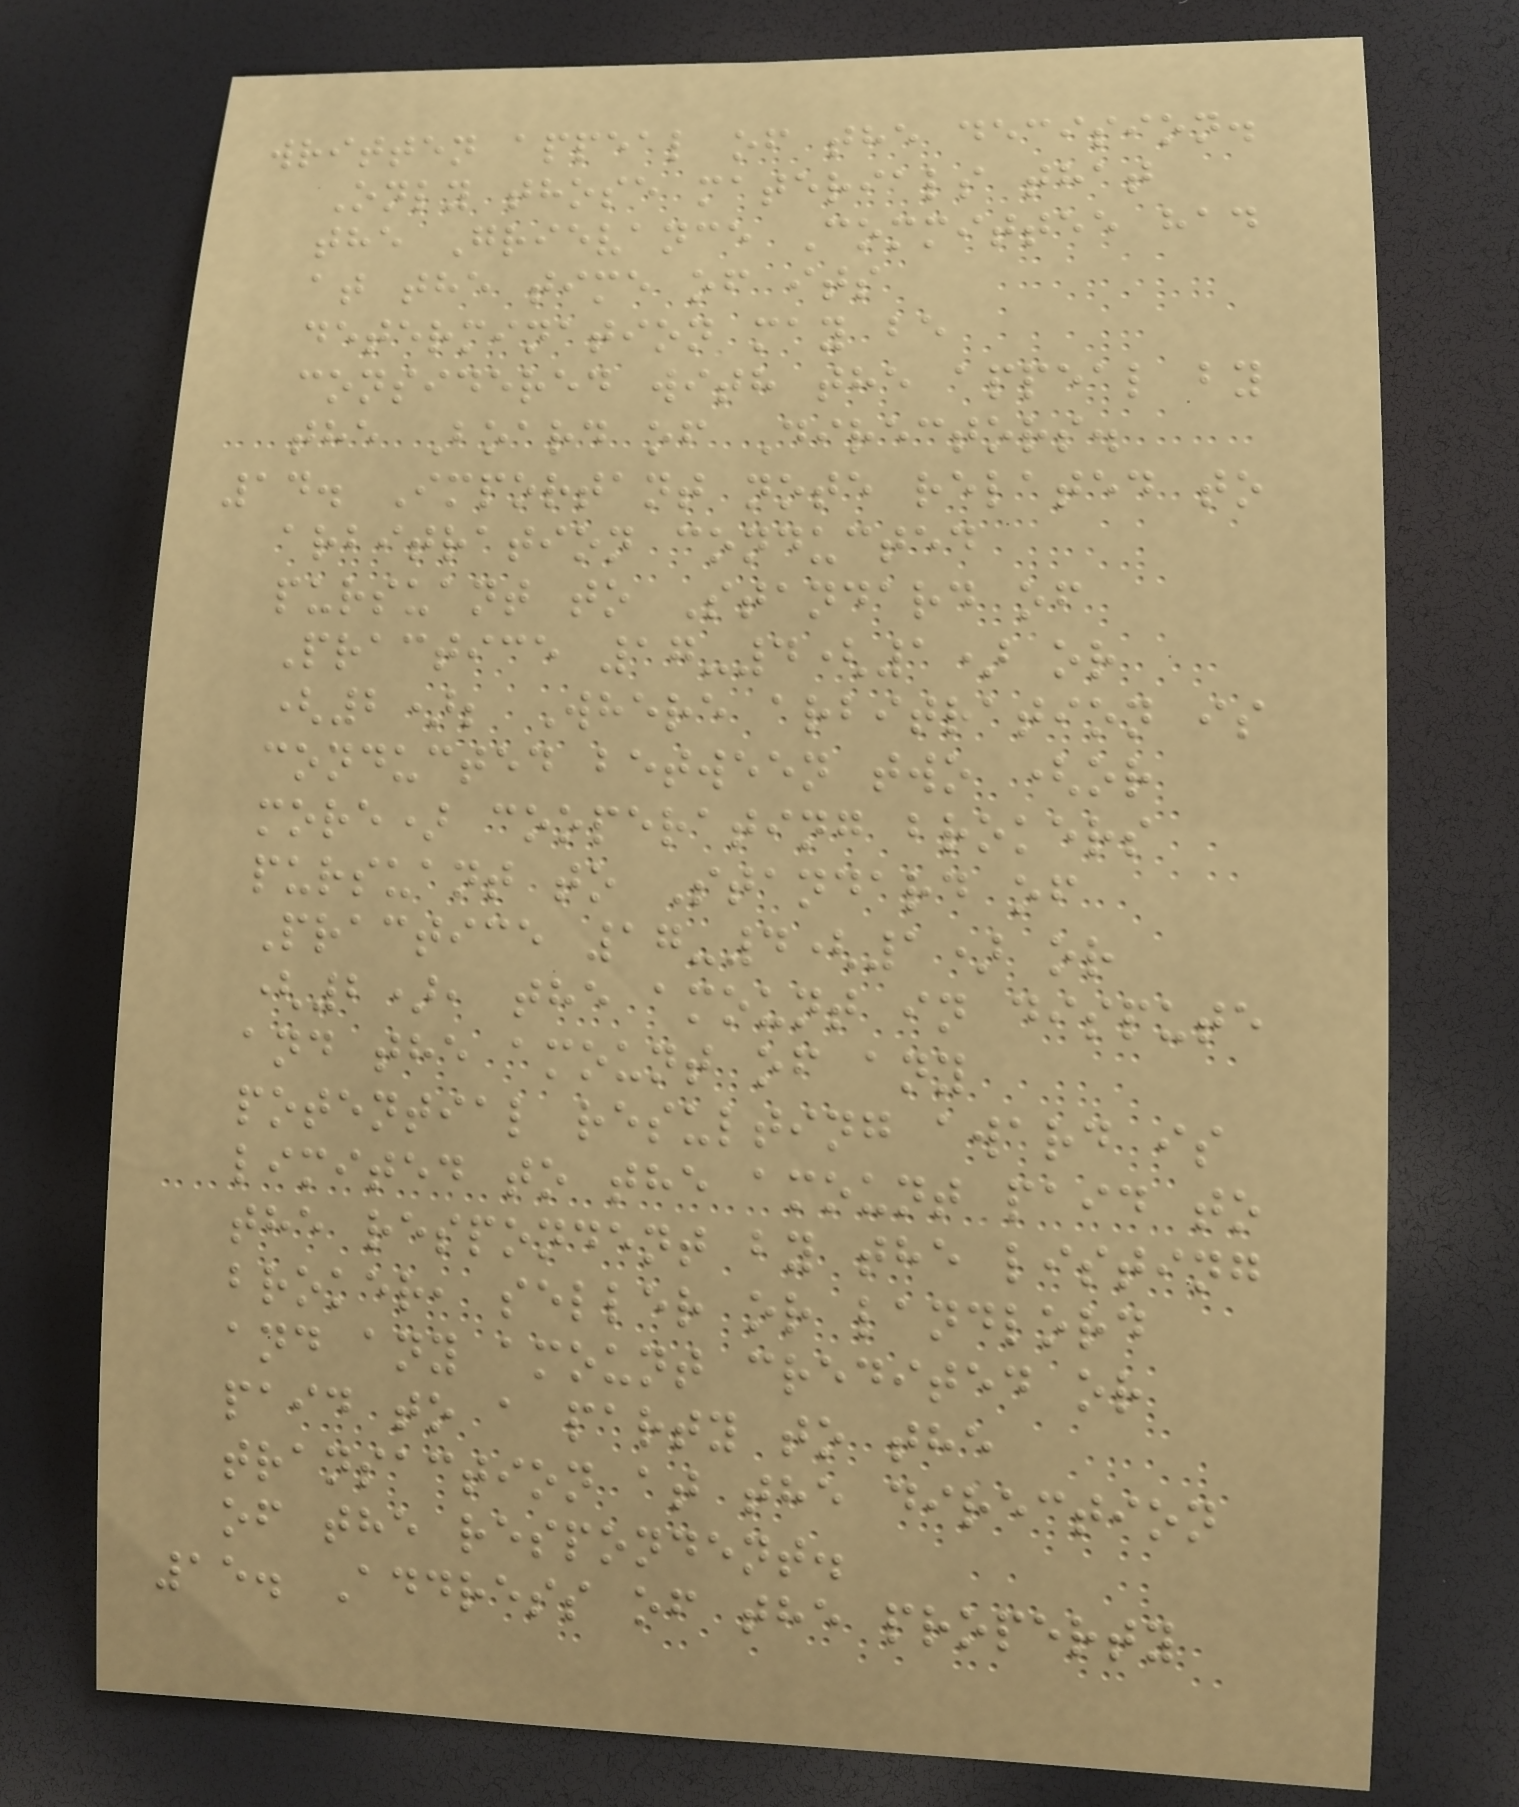written appeal of the decision.
Only those materials that
the Grievance Committee had
at the time of its
determination may be
considered with the appeal by
the Board of Directors.
14. Important note related to
arbitration conducted
pursuant to Standard of
Practice 17-4(1) or
(2); Where arbitration is
conducted between two (or
more) cooperating brokers
pursuant to Standard of
Practice 17-4(1) or
(2), the amount in dispute
and the amount of any
potential resulting award is
limited to the amount paid to
the respondent by the listing
broker, seller or landlord
and any amount credited or
paid to a party to the
transaction at the direction
of the respondent.
15. Address of the property
